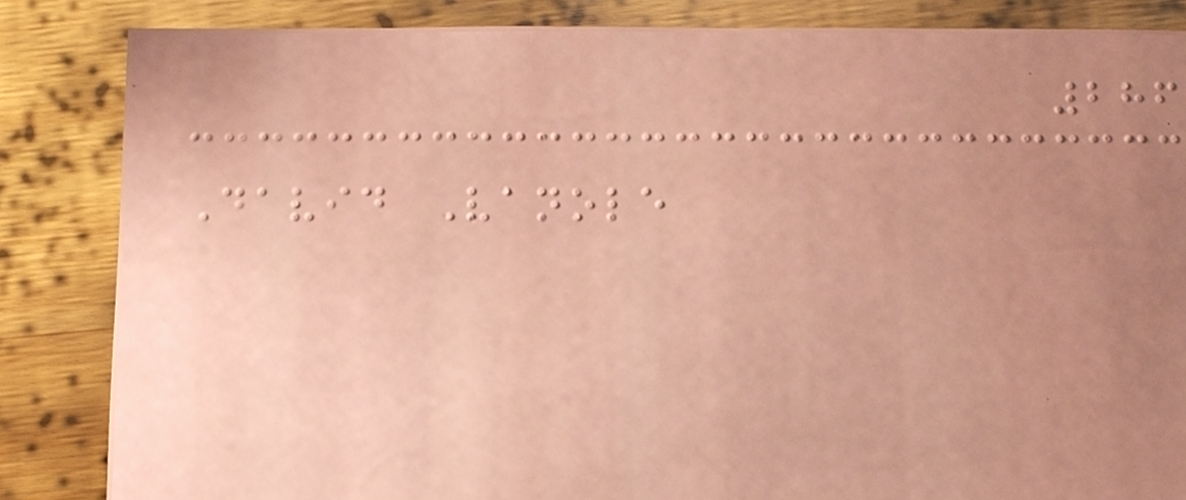286
David Vanole
